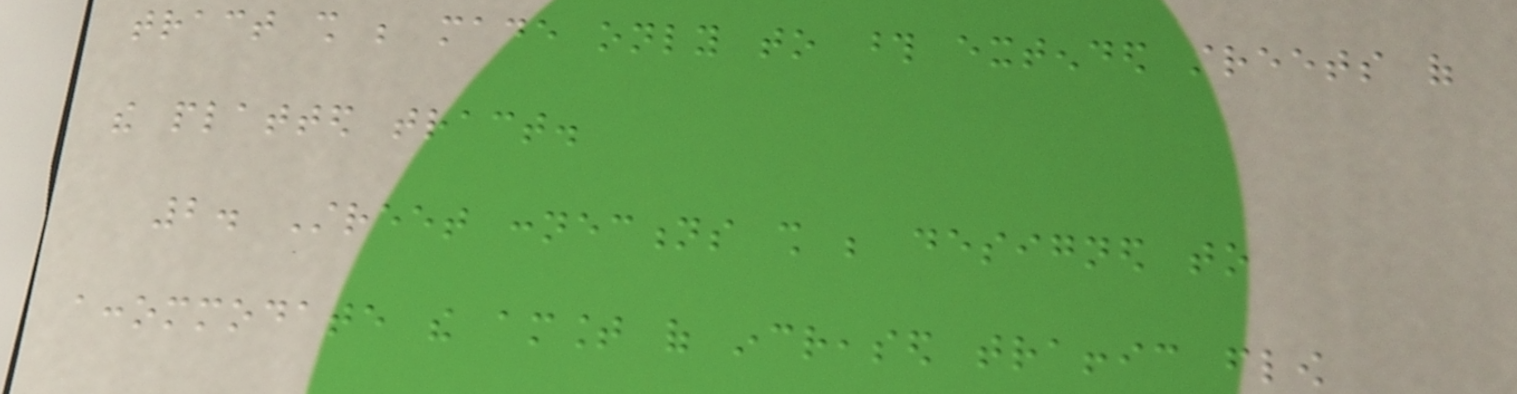tract shall be made only to those extended streets of
the platted tract.
2. Street connections shall be designed to
accommodate the amount of increased traffic flow
